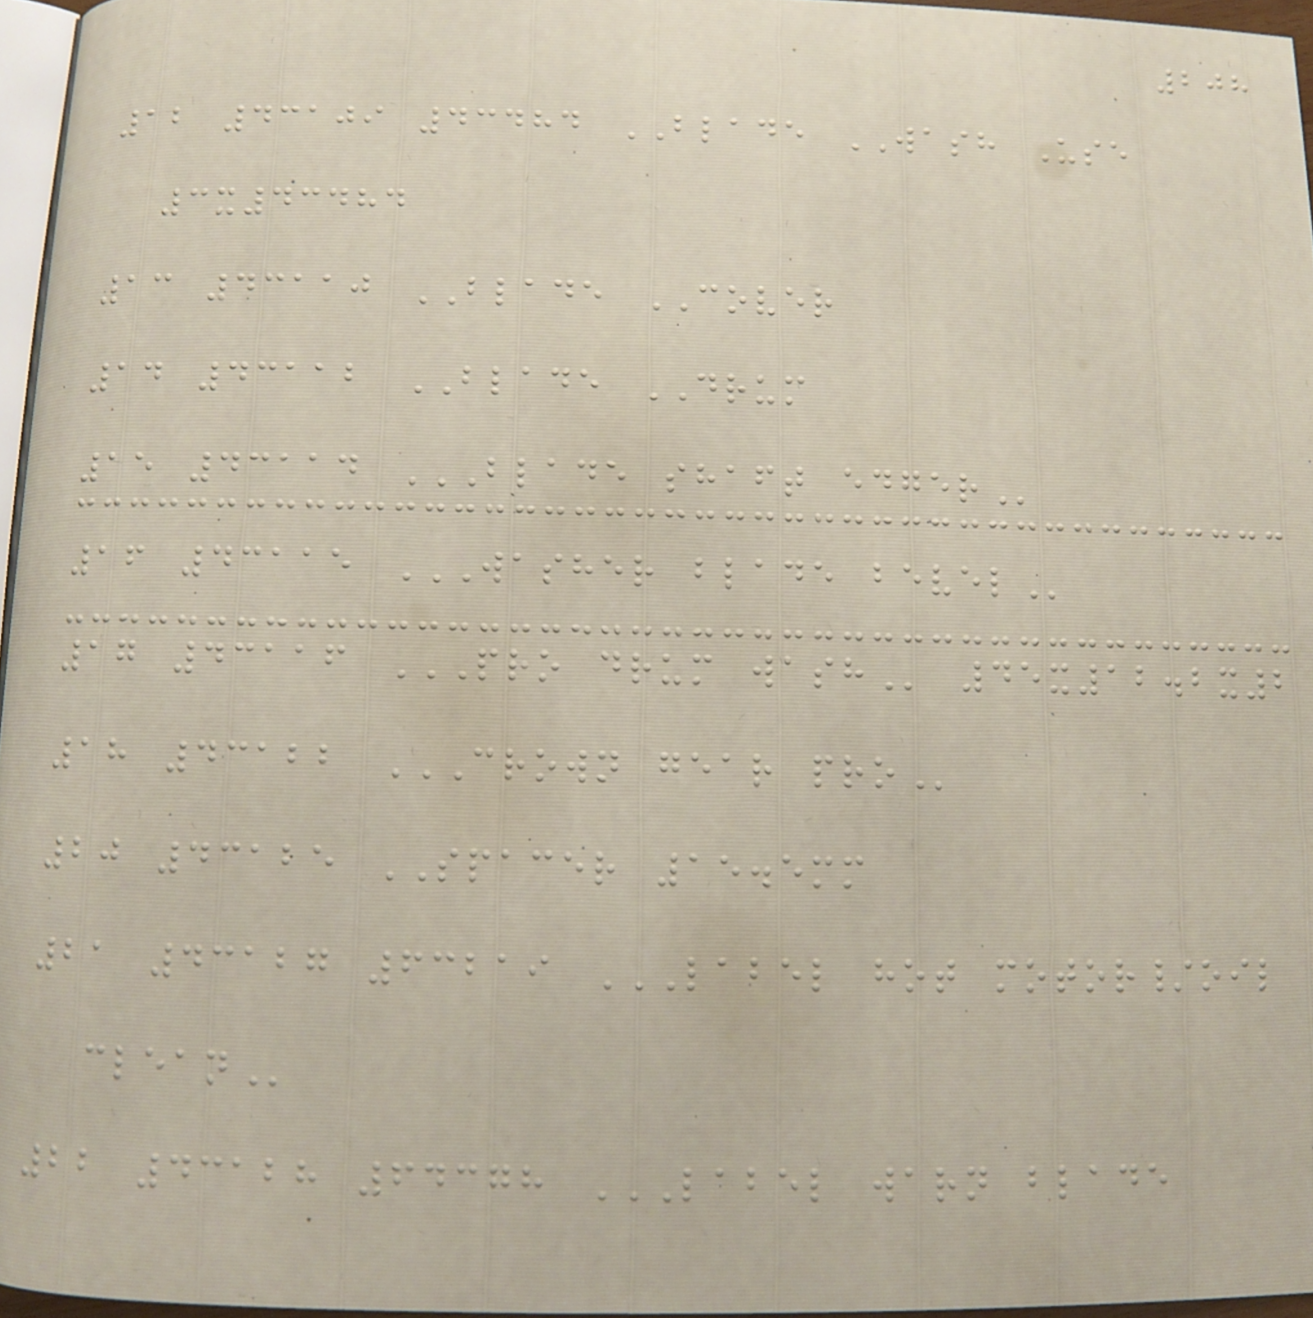208
12 43109 43484 BLADE WASH Use
3x43484
13 43110 BLADE COVER
14 43112 BLADE DRUM
15 43114 BLADE SHAFT EDGER
16 43115 WASHER BLADE BEVEL
17 43116 PRO DRUM WASH 45x12.2x2
18 43122 CROWN GEAR PRO
20 43125 SPACER 15.5mm
21 43127 63219 LABEL HOT MOTOR/OIL
CLEAN
22 43128 64378 LABEL WARN BLADE
